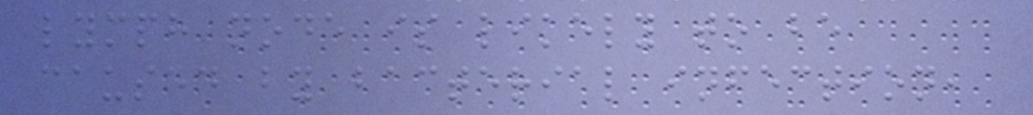lymph node is likely to be
caused by bacterial infection,
